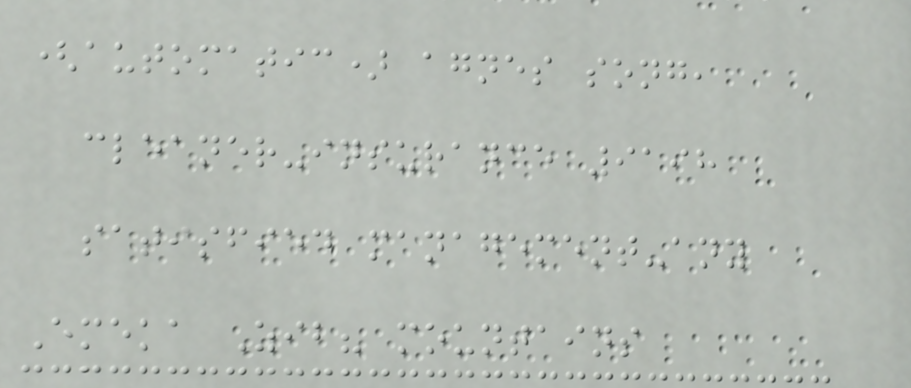(automatic) agnes song,
cleaner-insurance 9198
satisfied management-any
Emeka Zib? mountains
